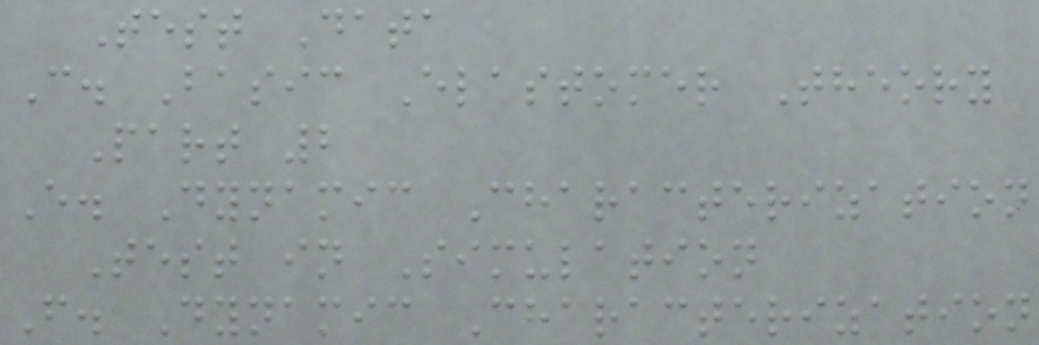Test Data
C. Basic Elastomer Theory
Part 2
E. Dynamic Characterization
Test in Simulation
F. Dynamic Characterization
